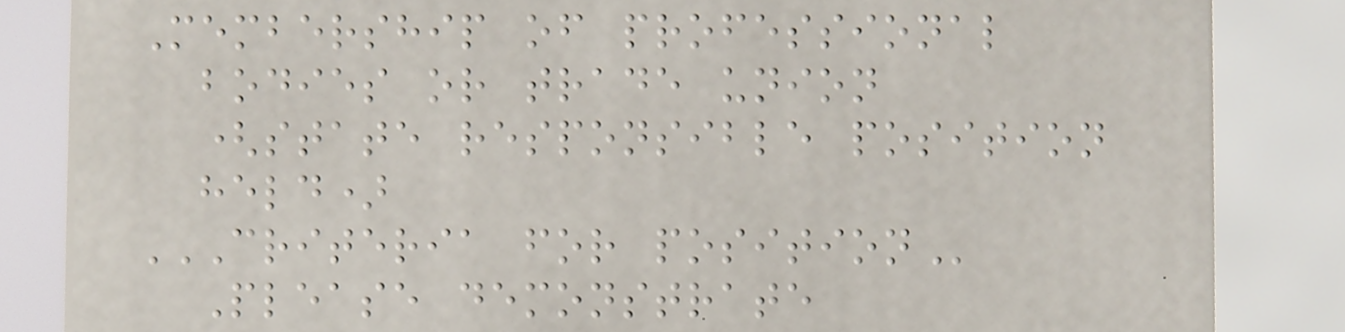Membership of professional
bodies or trade union
(state responsible position
held)
CRITERIA FOR POSITION
Please demonstrate
